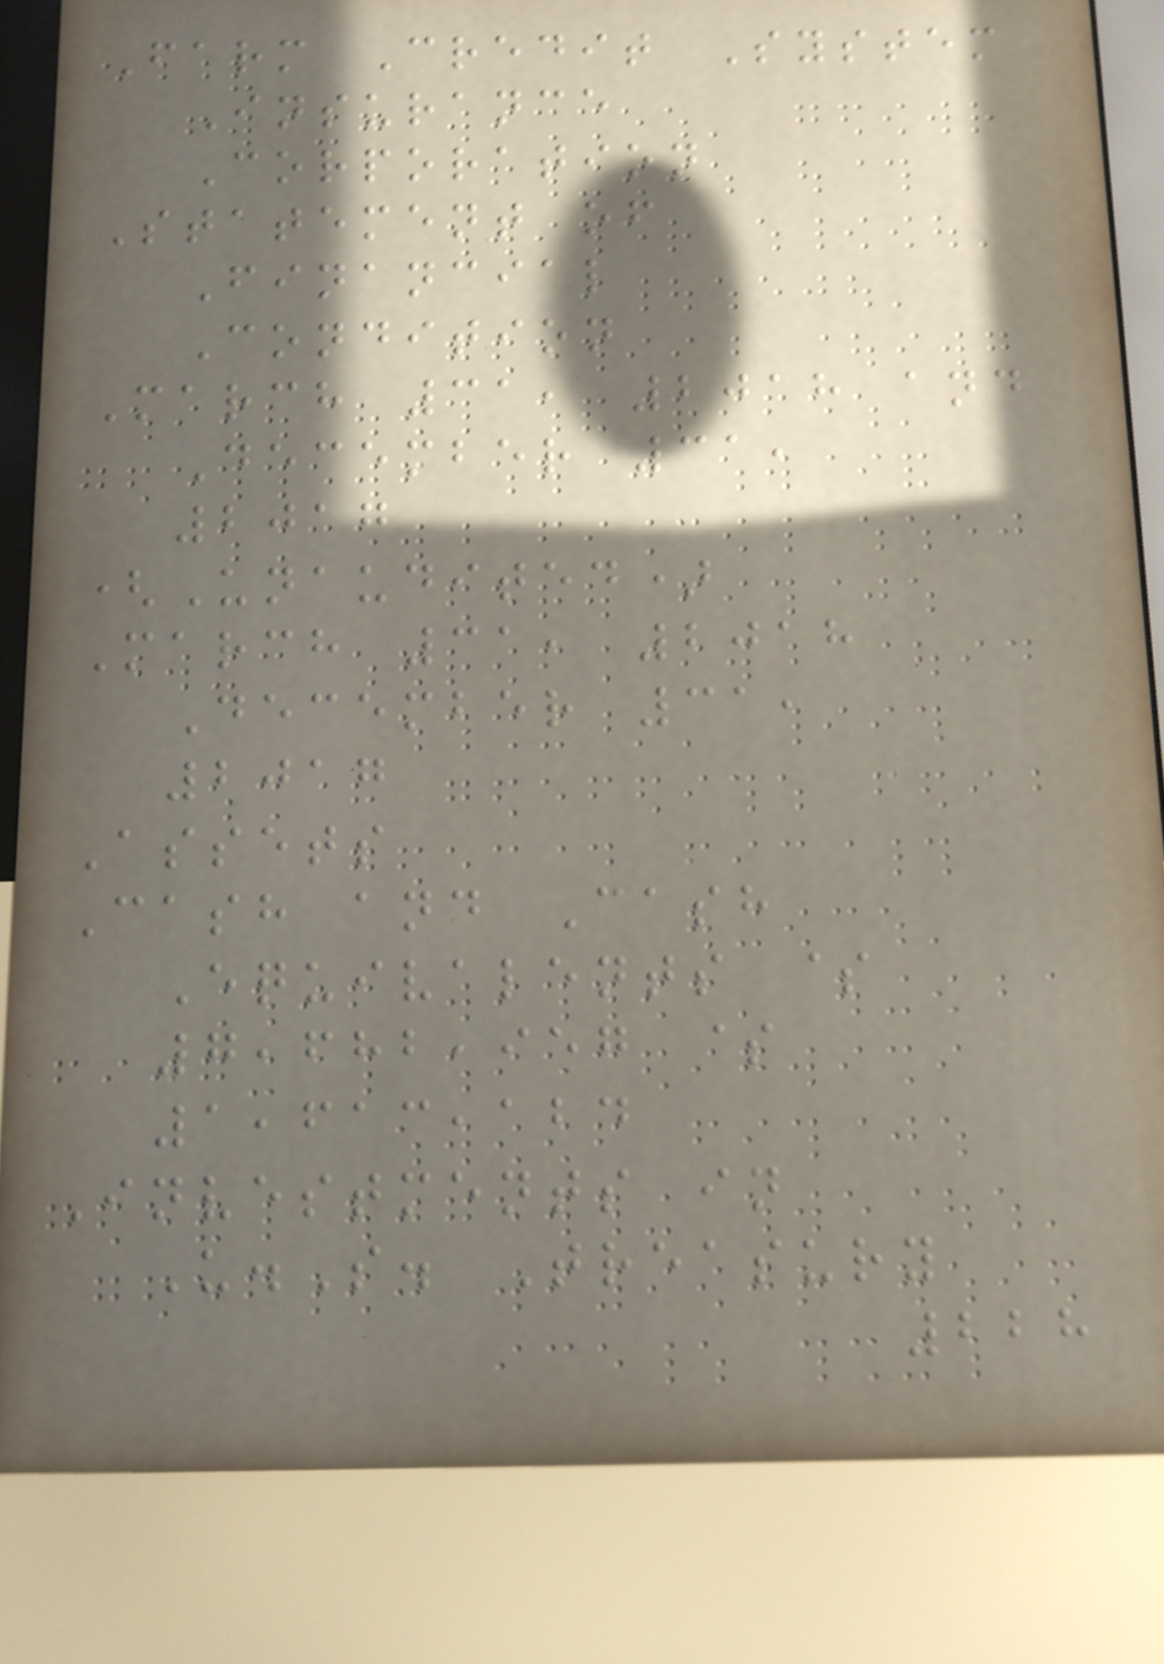Farm Credit System
Insurance
Corporation
Statement of
Financial
Condition
March 31, 2018 and
December 31,
2017
(Unaudited)
March 31, 2018
December 31,
2017
Assets
Cash and Cash
Equivalents $
7,682,957 $
1,613,124
Investments in
U.S. Treasury
228
